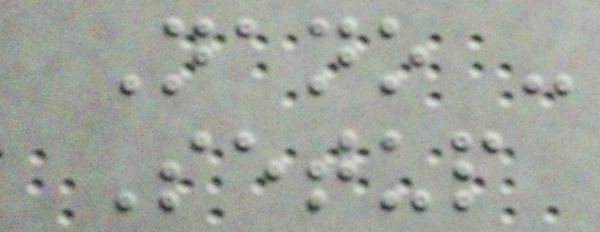Nano -
Setup
